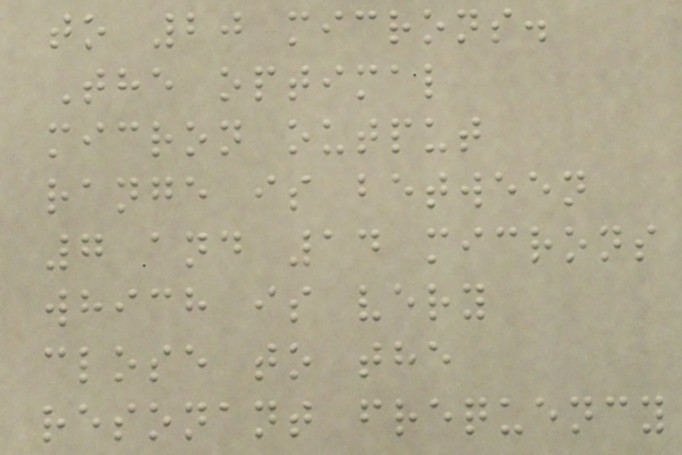to 20 microns.
The optimal
micron output
range is between
7 and 14 microns
which is very
close to the
resonant frequency
